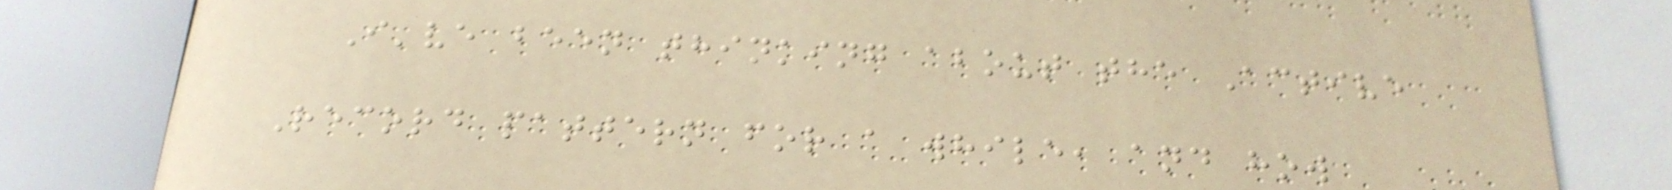I've been thinking about the Active
Record pattern for a while, and how
